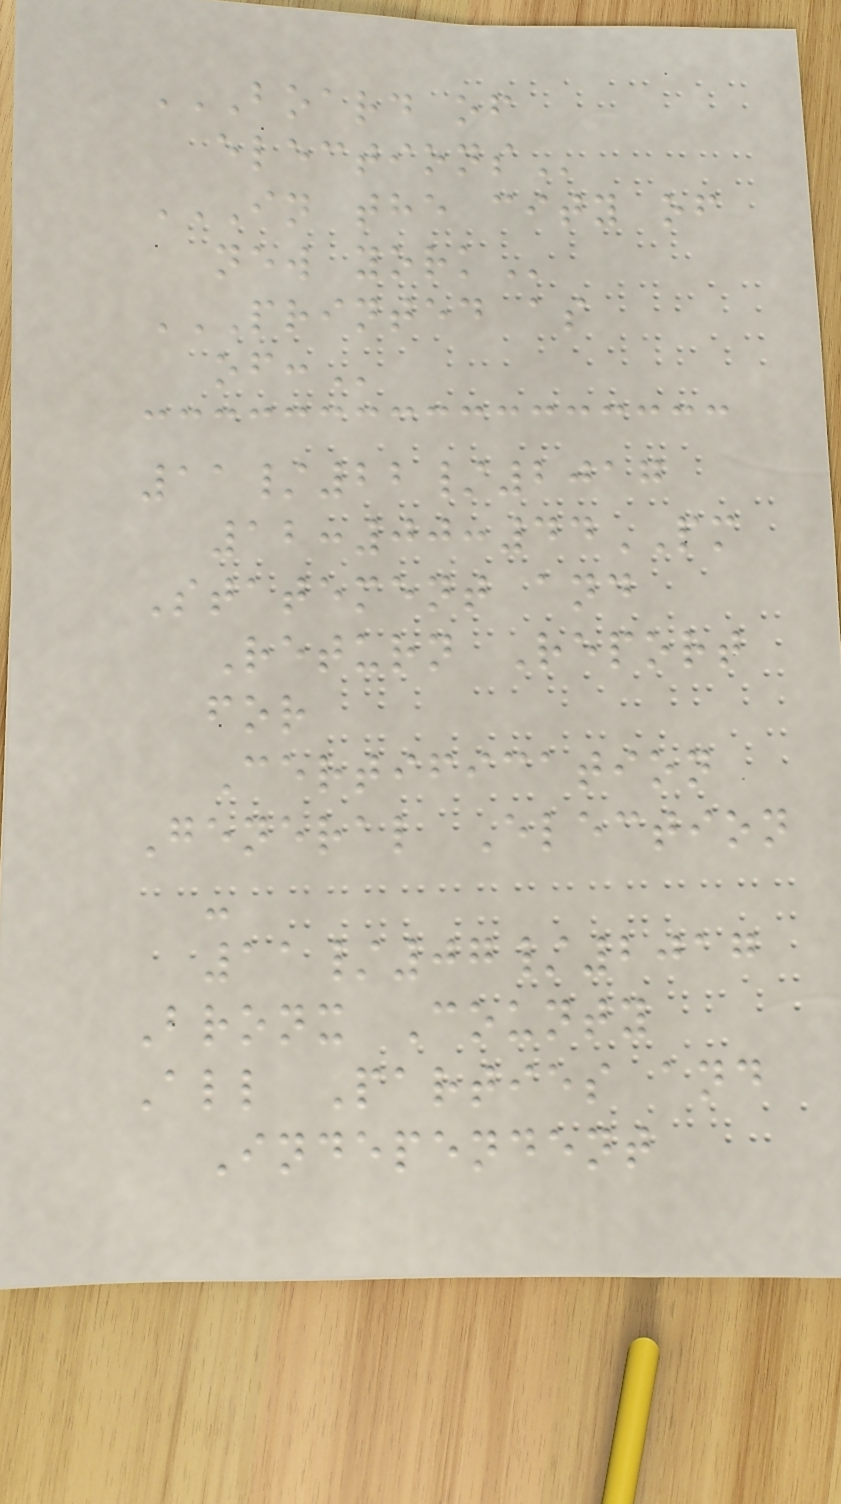BOARD OF
ELECTIONS
IN THE CITY OF
NEW YORK
PRINTED AS
OF:
11/22/2017
12:00:44PM
Statement and
Return Report
for
Certification
General Election
-
11/07/2017
Bronx County
All Parties and
Independent
